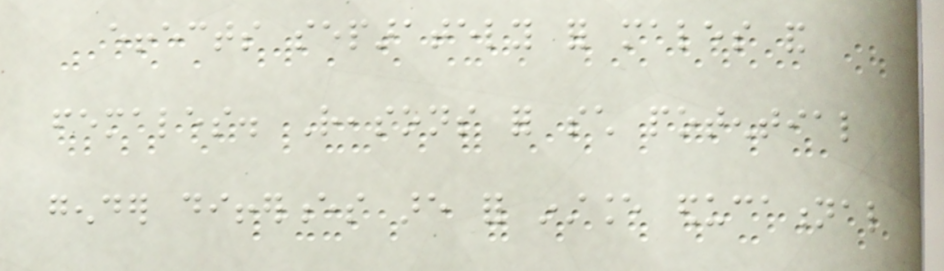effects separately for males and
females. Reasons for such potential
gender differences are for instance educational
